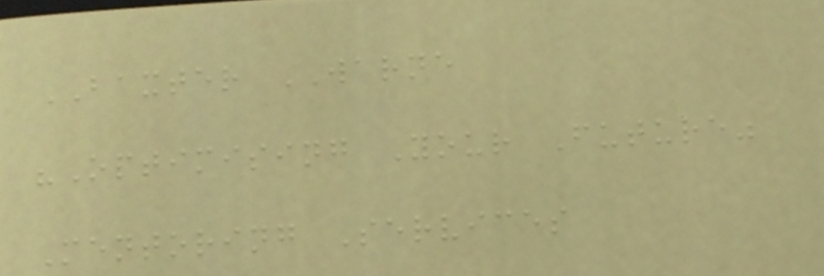BAXTER WARNE
"Optimising Your Future"
Mentoring Services
